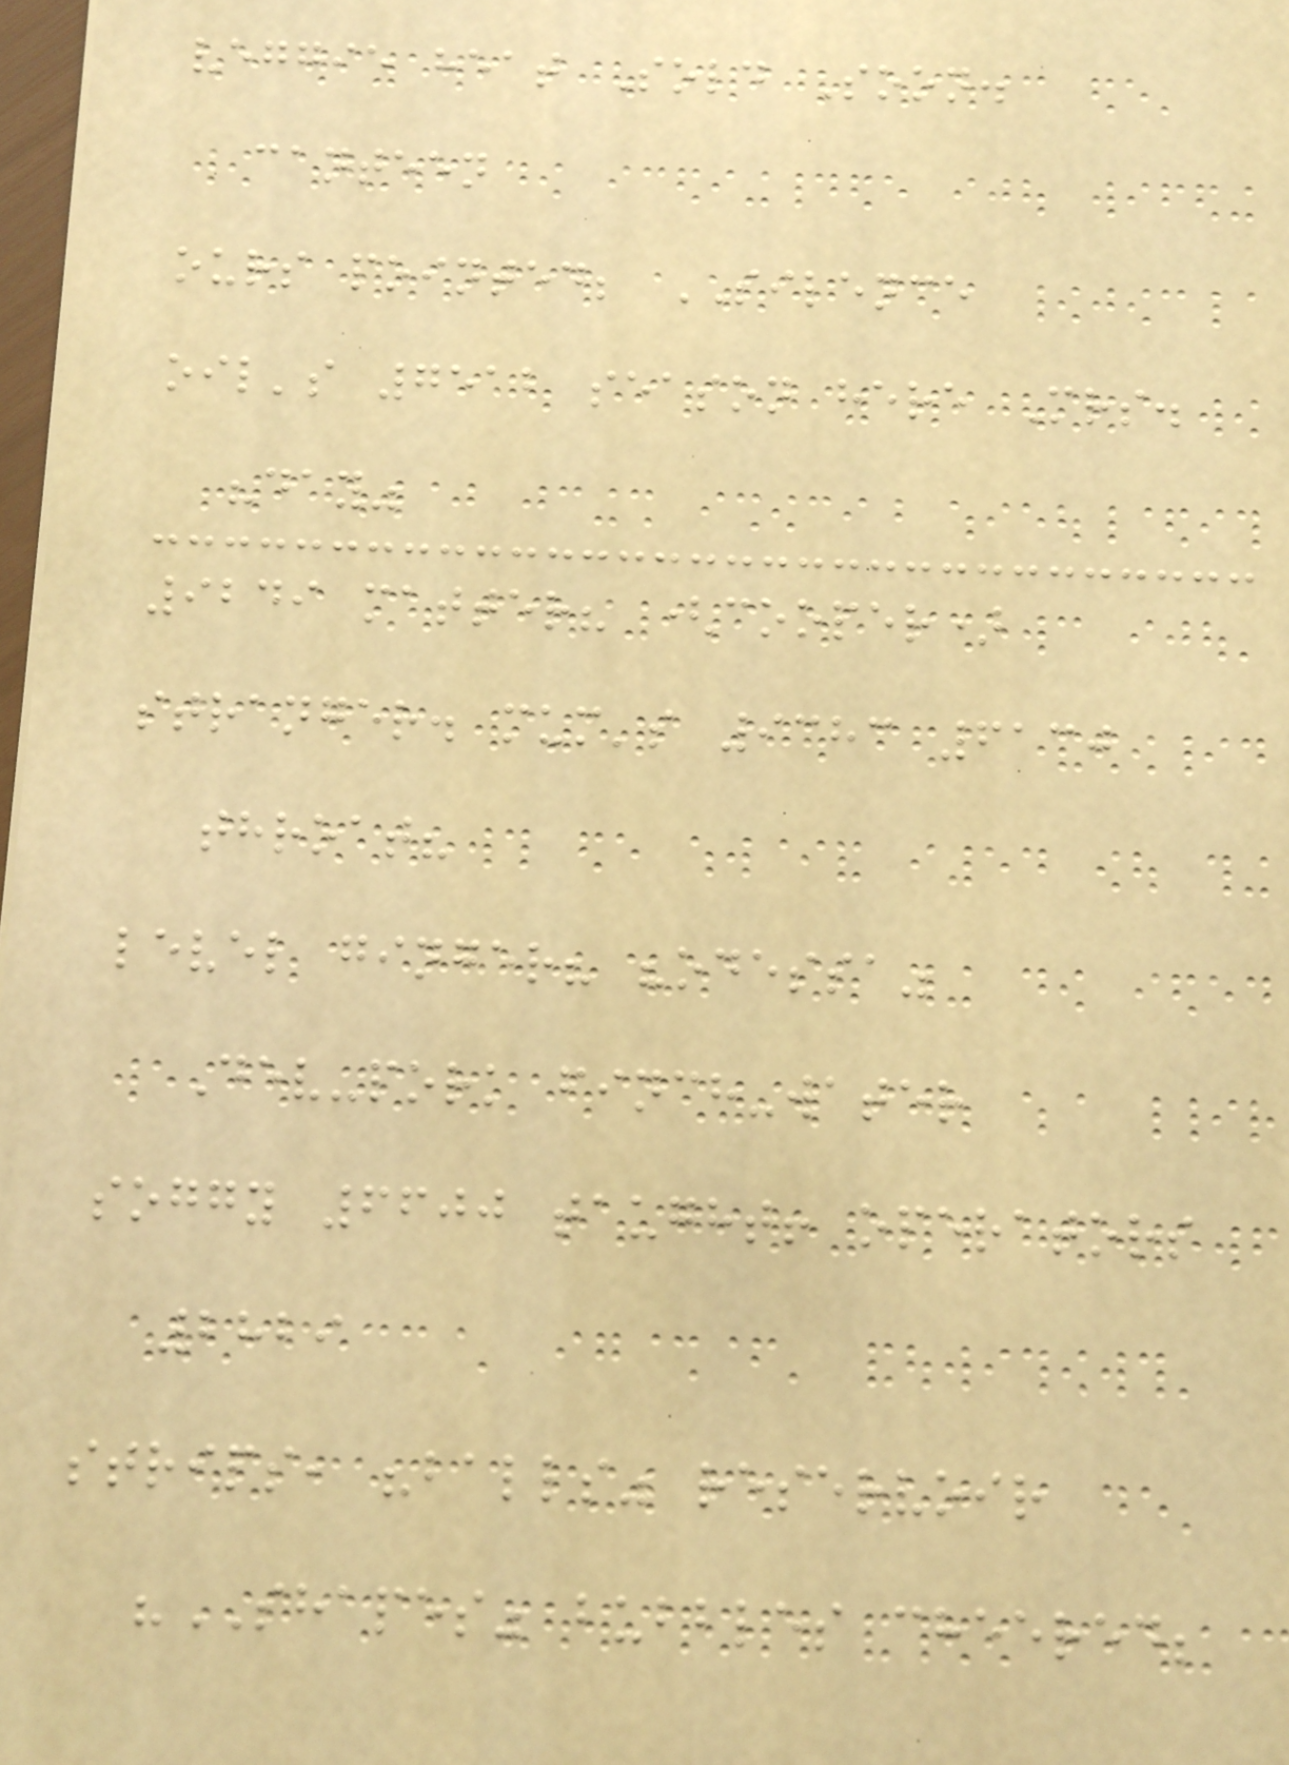veggie heat Sold Soon.
canteen
ours pointed; SILENCE
oil's 7512 season here Mrs.
"day"
9249 matter? (cooper)
stranger. mum's 9383 6130
throat?
level ginger? "odessa"
Dev-pork finch-water
soggy 6600 taught! operators
2829
strips, "balls" reservoir
"SHAPES" bubbles cheered;
